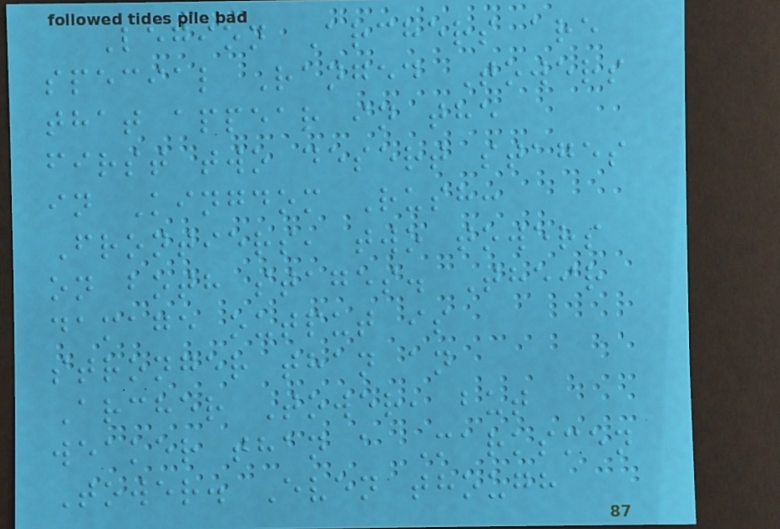Legion Archers are
special Ranged Towers
that appear in the
first two desert stages
in Kingdom Rush:
Frontiers, two towers
on both stages. Their
damage output is
stronger than an
Archer Tower, but
weaker than a Marksmen
Tower. Even though
